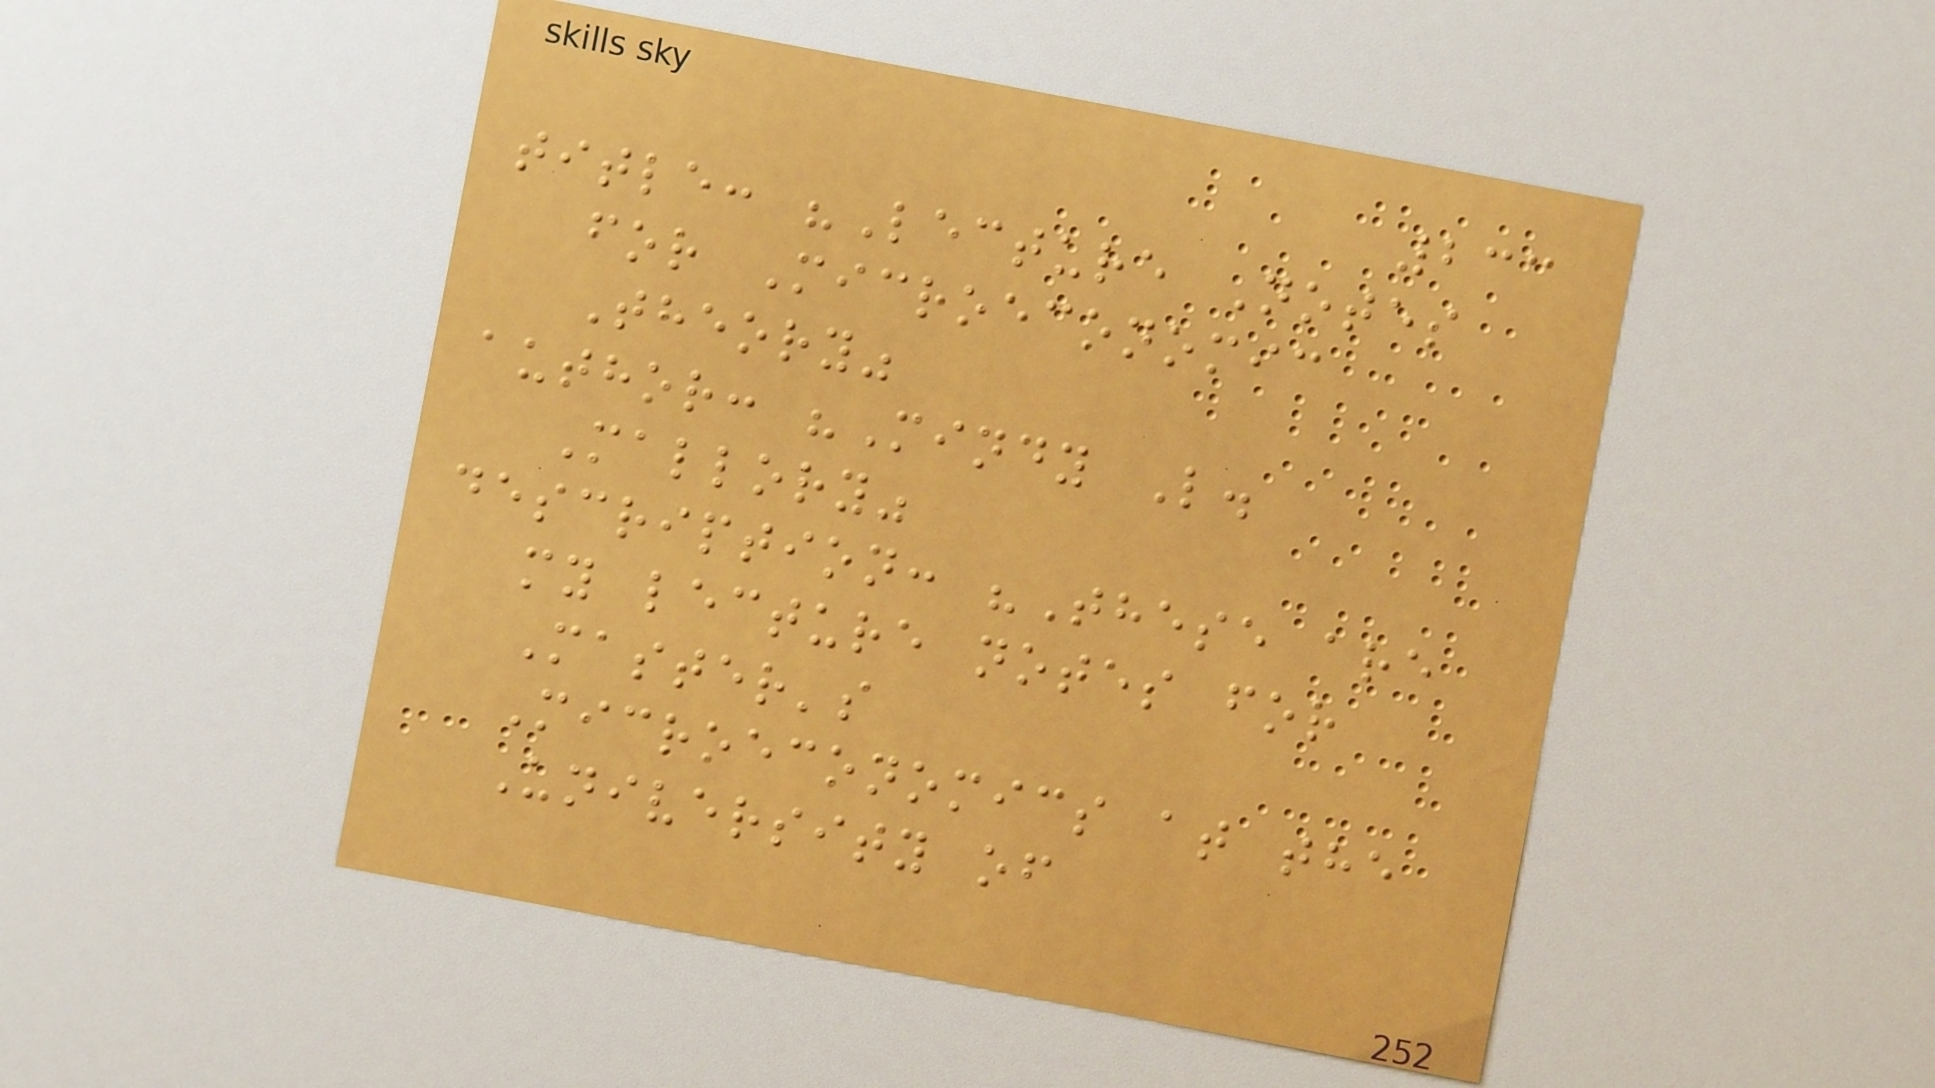233
title: "Lecture Notes
for Microeconomic
Theory"
author: "Mindy L.
Mallory"
description: "These are
my lecture notes for
Master's
Microeconomics at the
University of
